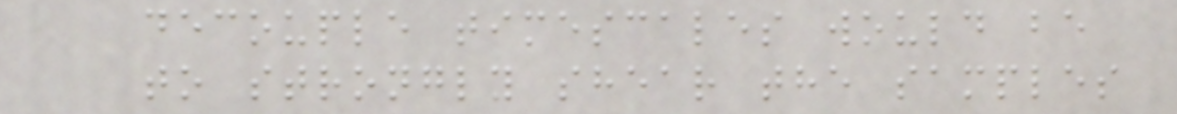decouple timescales would be
to strongly shear the samples
